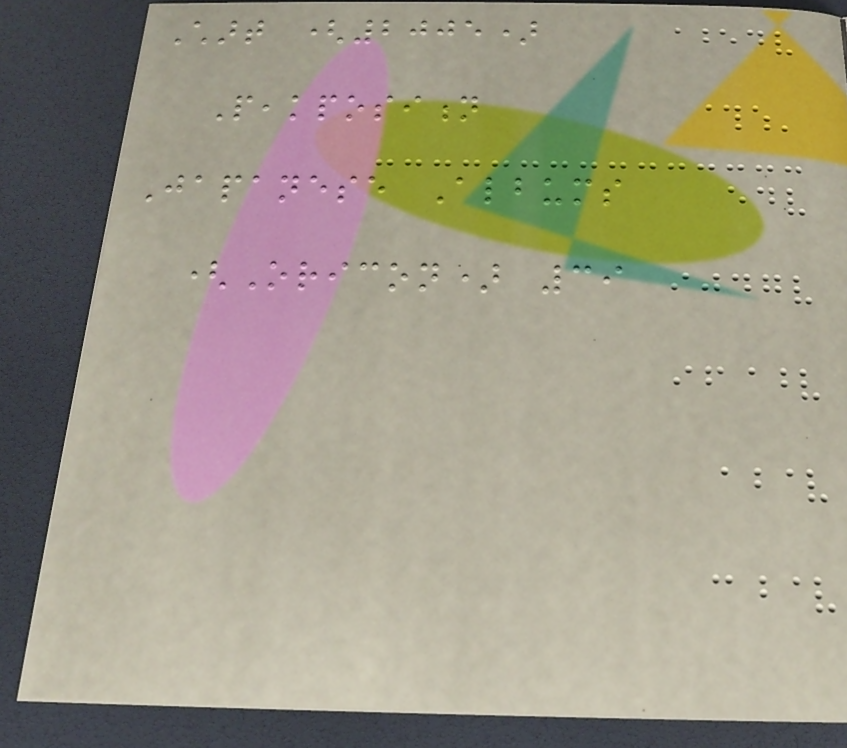Chart (2005)
Peakposition
Japanese Albums
(Oricon) 39
